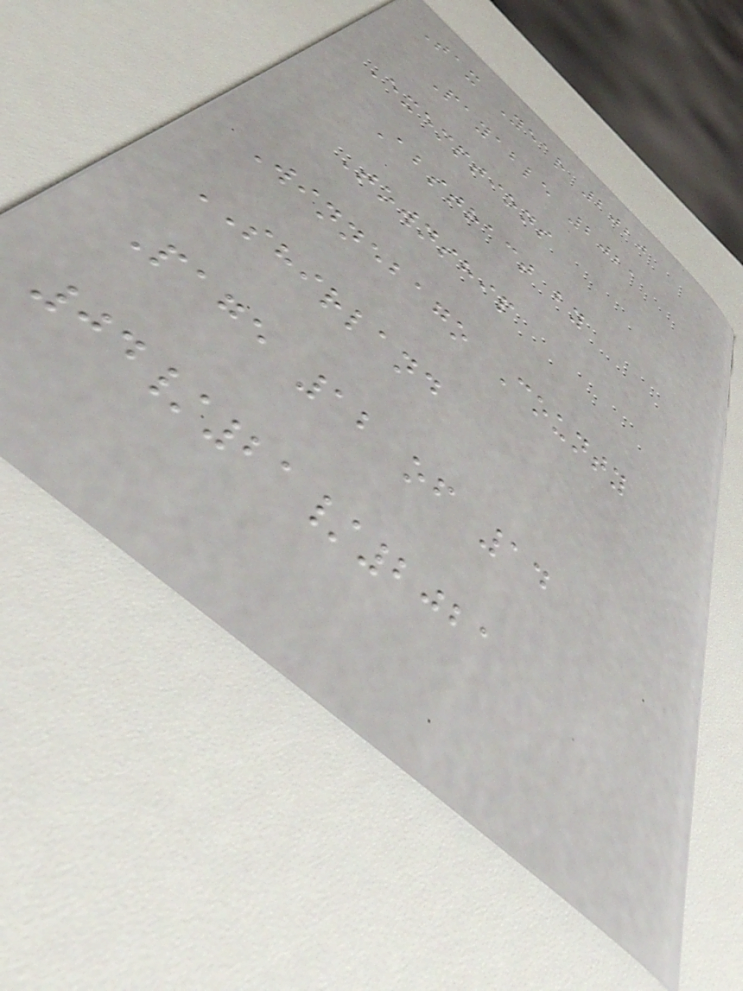Tax Year 2020
Payable 2021
Exemptions
Abstract by
Township
Winnebago County
SHIRLAND
Page 12 of 14
04/21/2021
